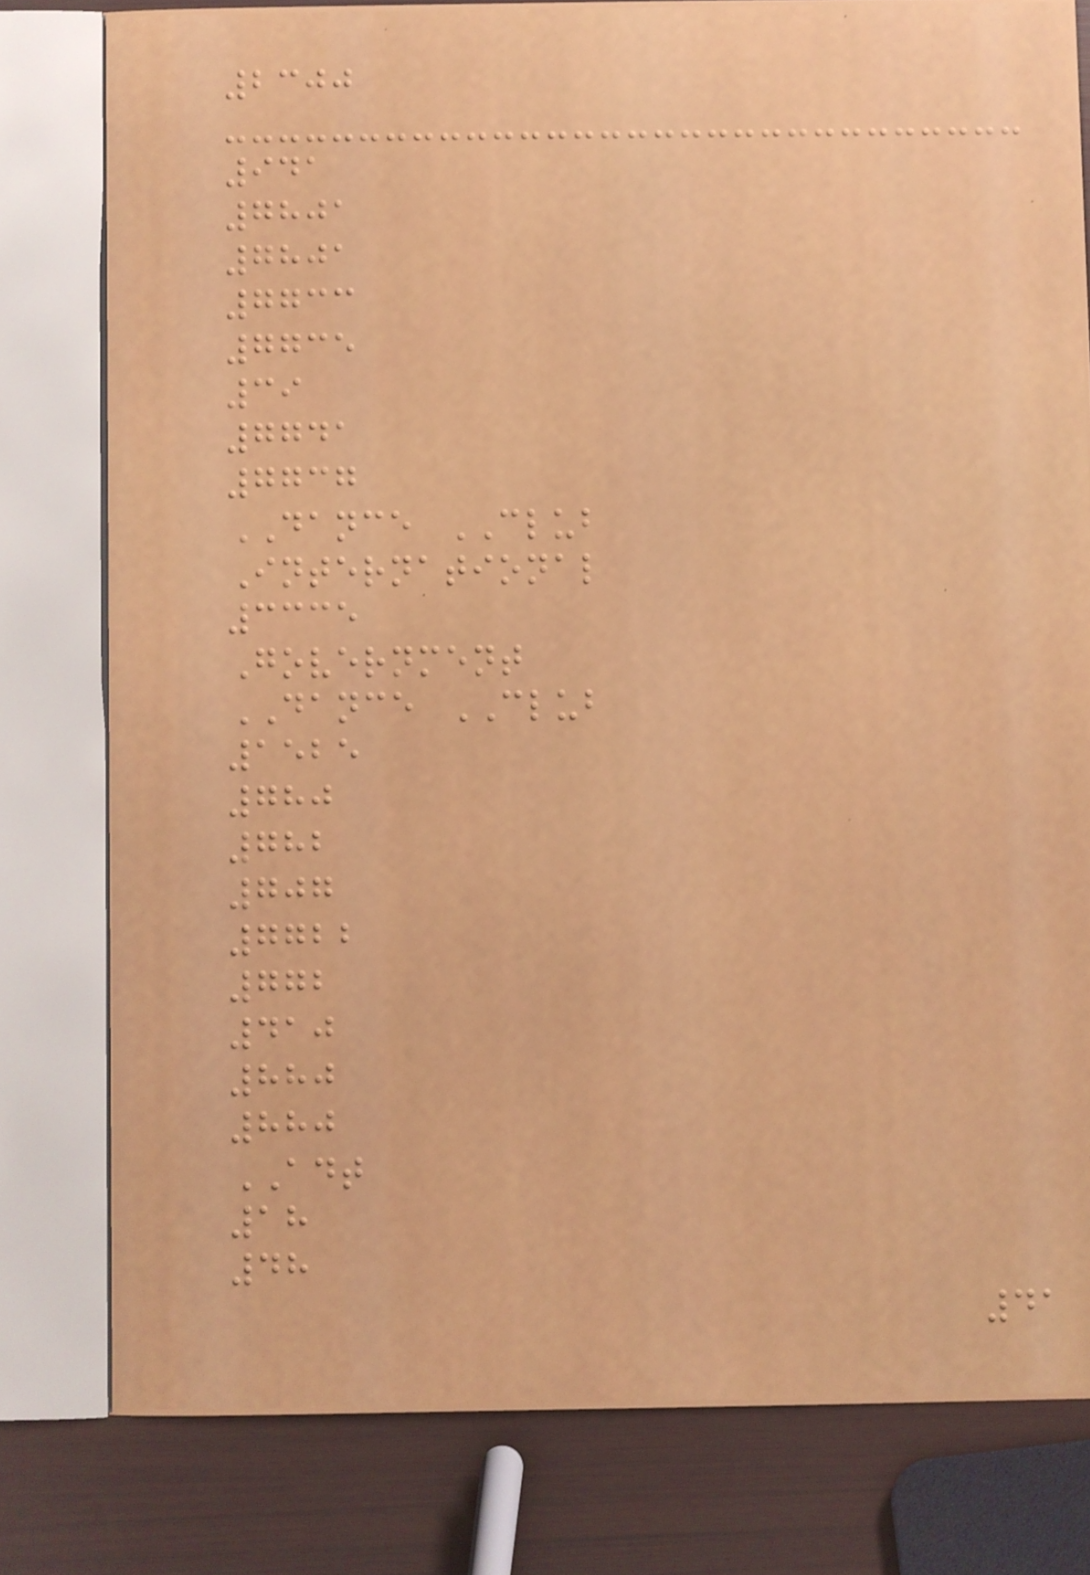2300
941
7801
7801
7733
7735
39
7741
7737
DANCE CLUB
International
3335
Government
DANCE CLUB
1525
780
782
707
7722
772
410
880
880
ADT
18
48
41
